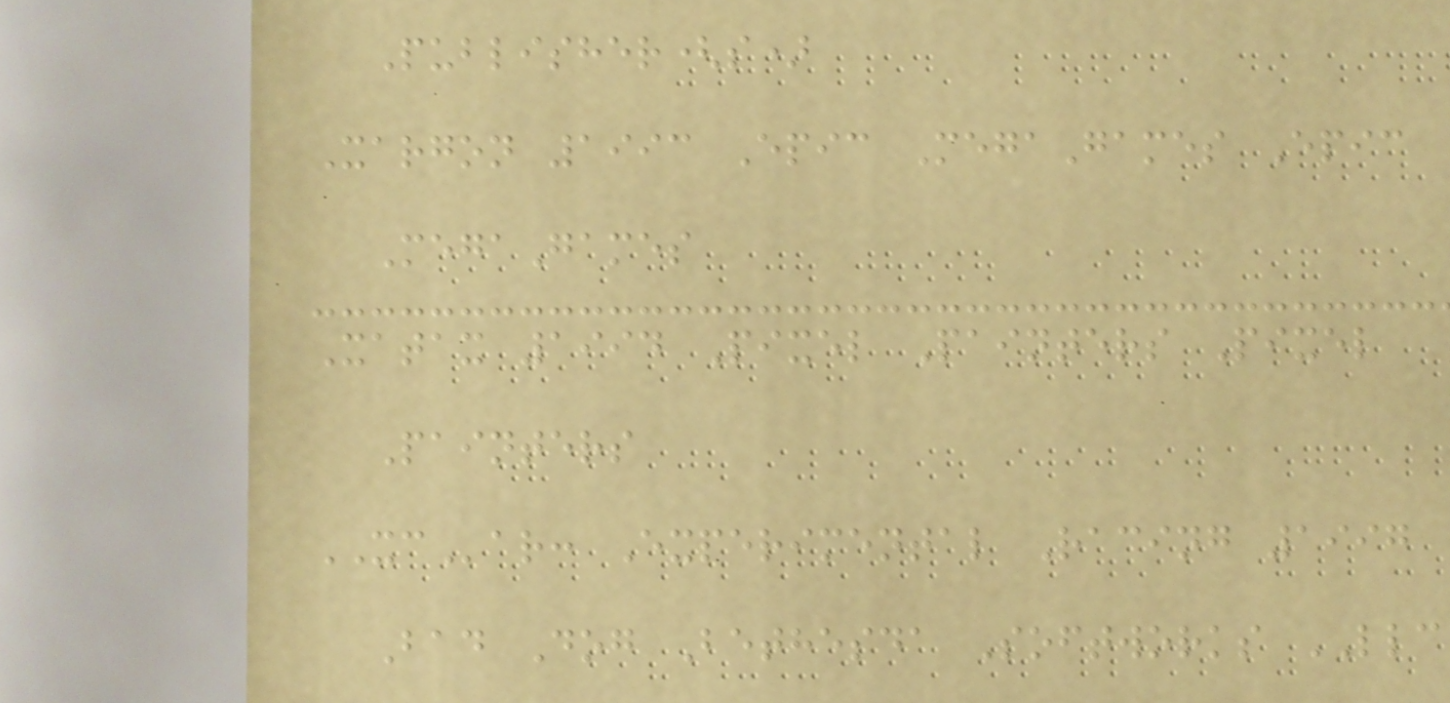Publisher(s)
Xargon 1993 Epic MegaGames Epic
MegaGames
Xatax 1994 Pixel Painters Pixel
Painters
XCar: Experimental Racing 1997
Bad Dog Bethesda Softworks LLC
